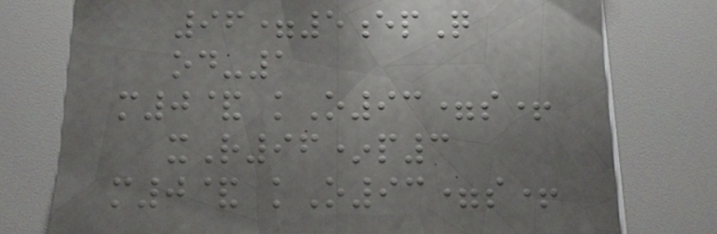96=5epQ
od-1
m0& kO93=s+
xR96*p3
m0& kO93=s+
